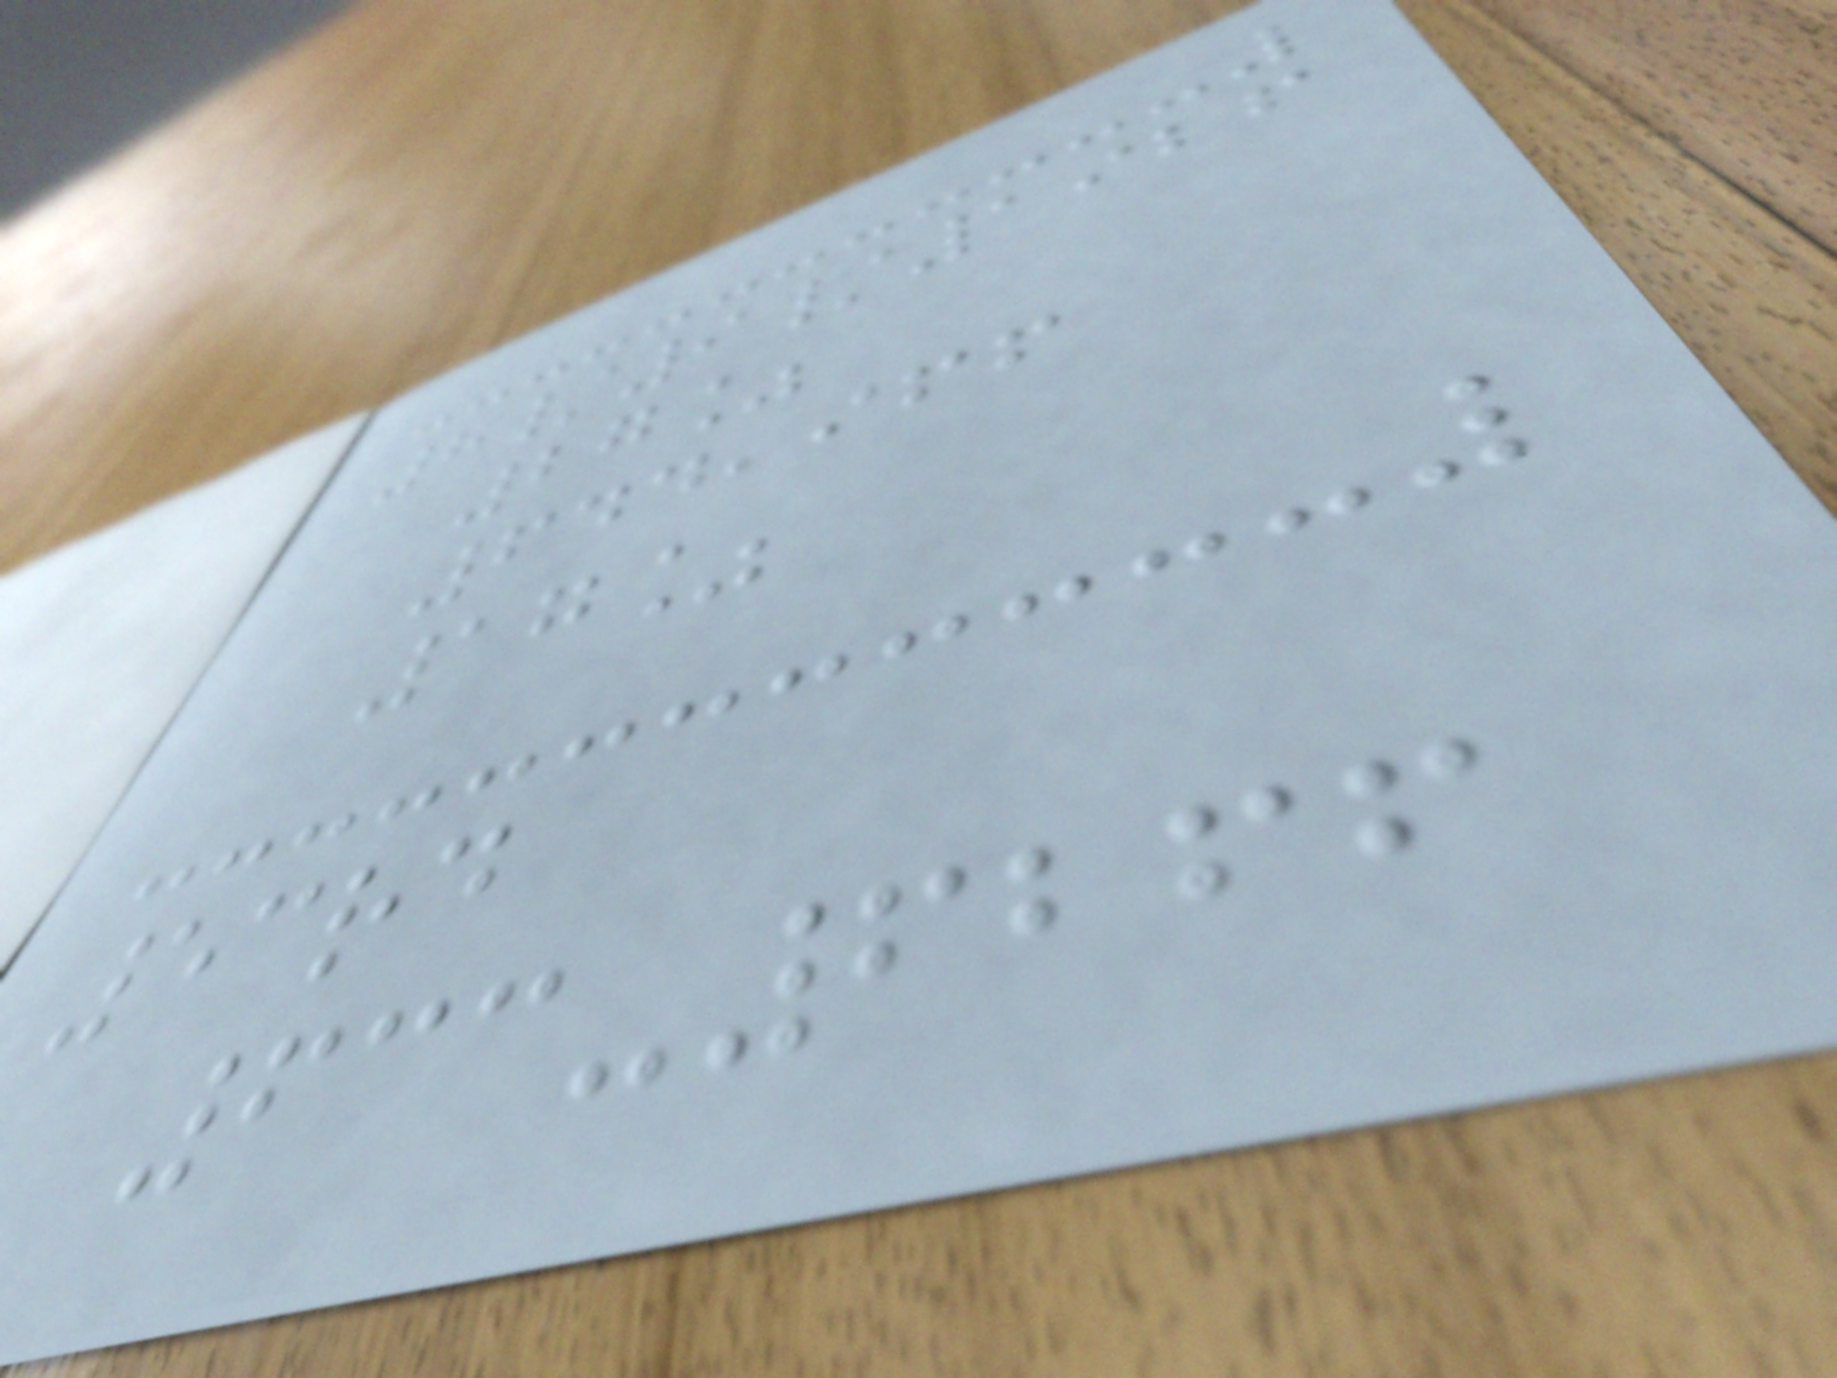8/9/1926
27%
644,966
17%
53rd
633-6266
